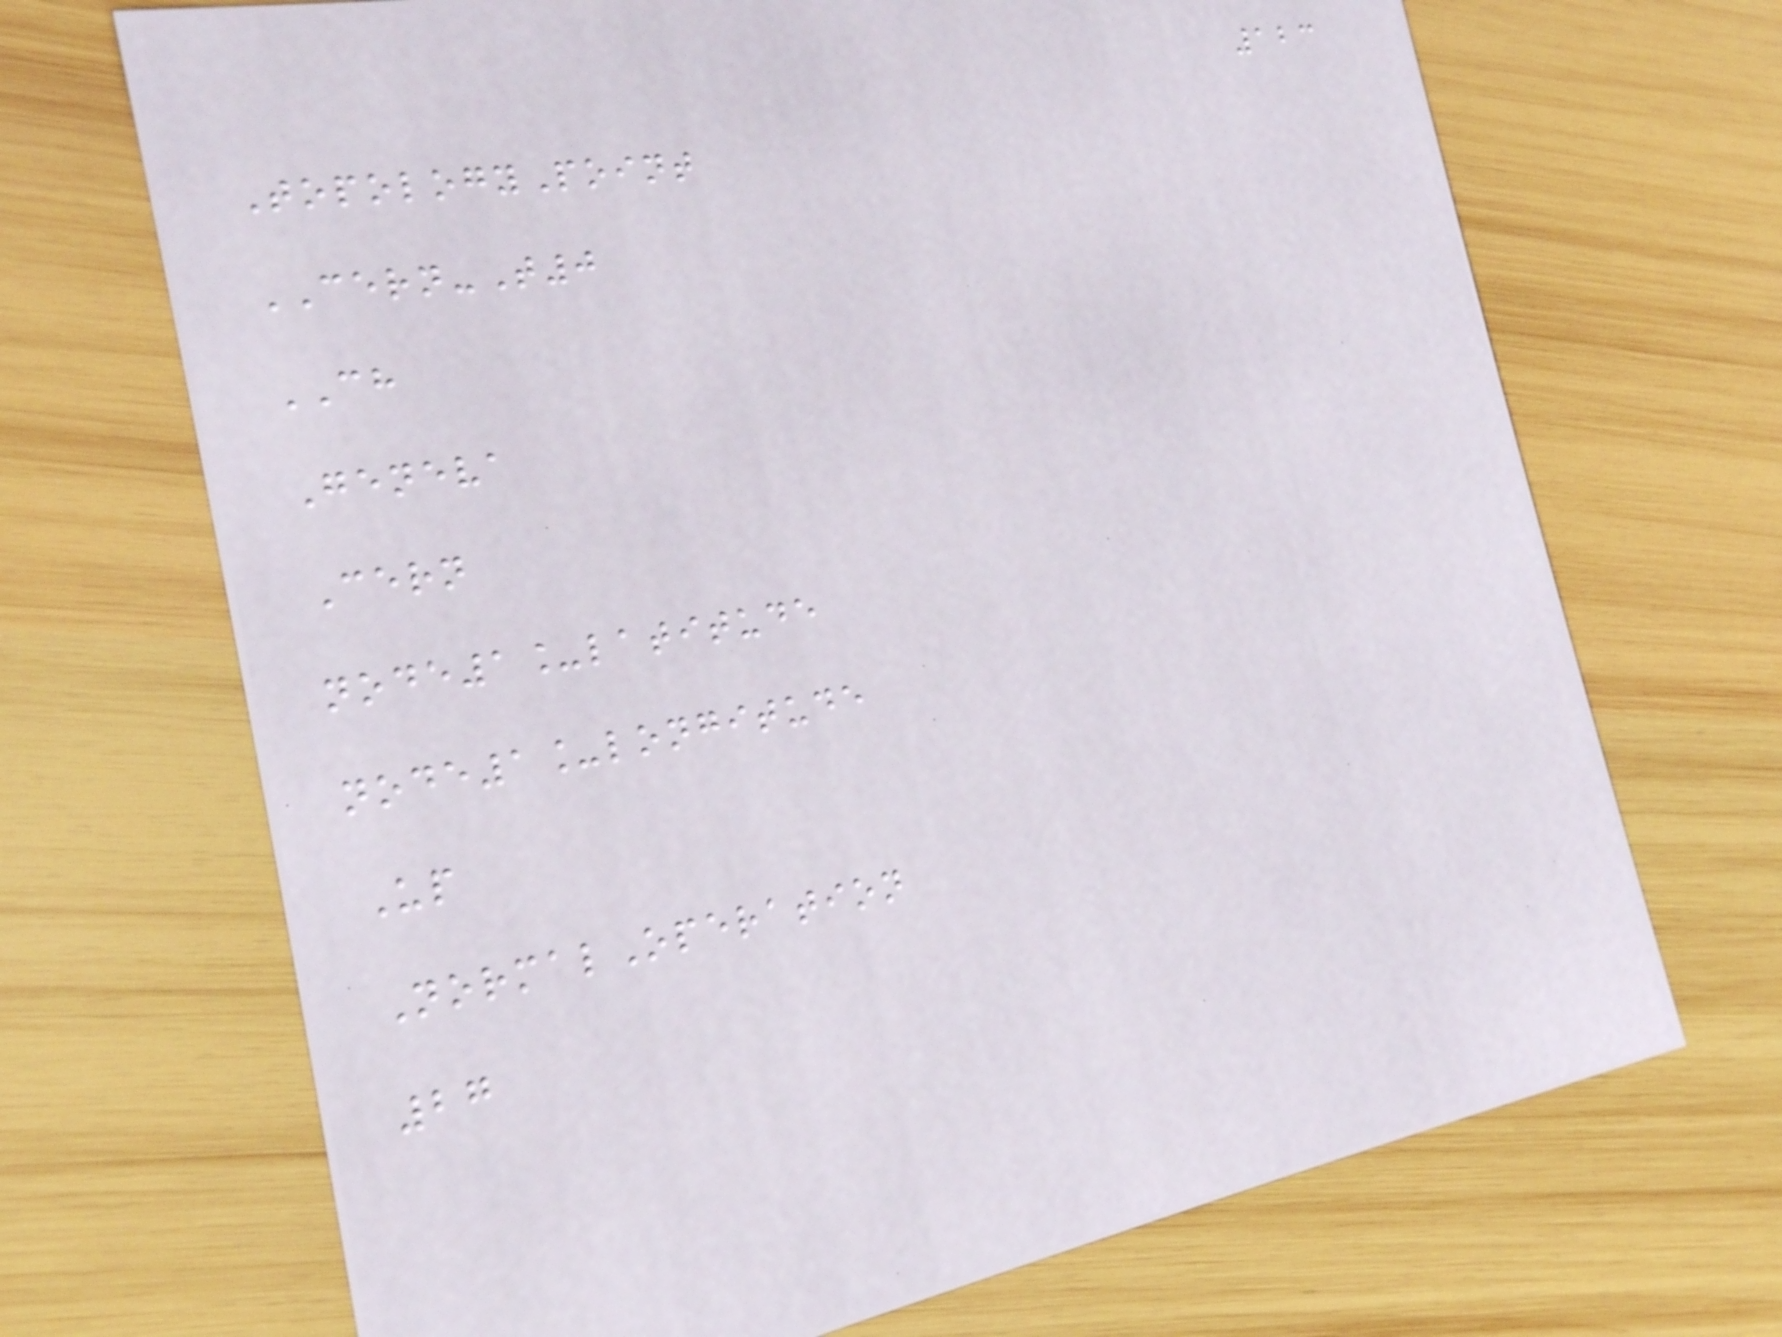123
TopologyPoint
CERN-T0
CH
Geneva
Cern
node1_latitude
node1_longitude
Up
NormalOperation
27
